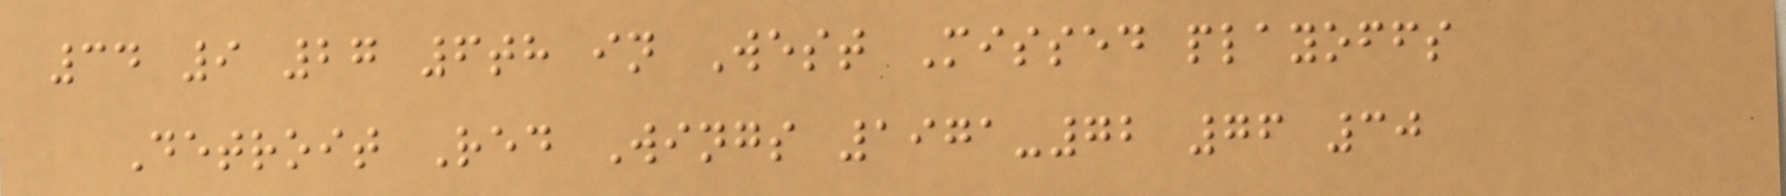34 9 27 6th in West Missed playoffs
Detroit Red Wings 1971-72 76 30
